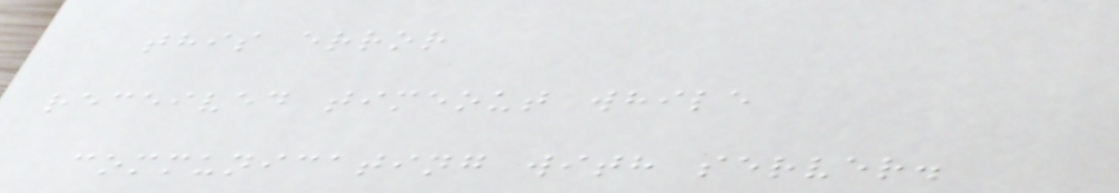this error
received timeout while
communicating with server.
